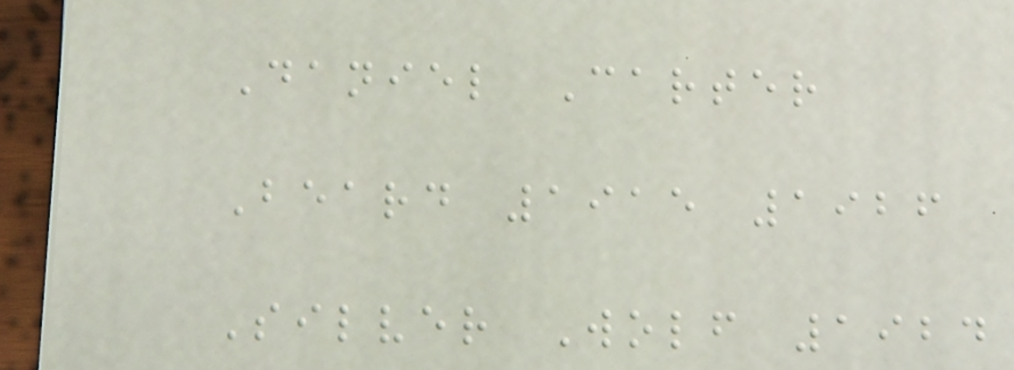Daniel Carter
Beard 1915 1926
Silver Wolf 1924
